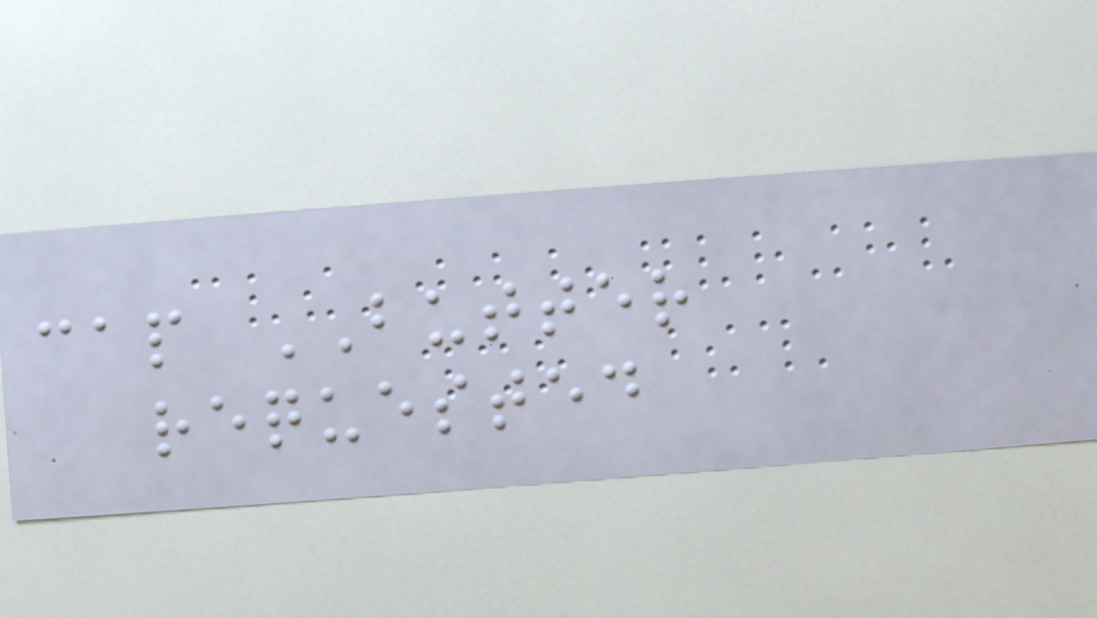cap BUTTER
requested
